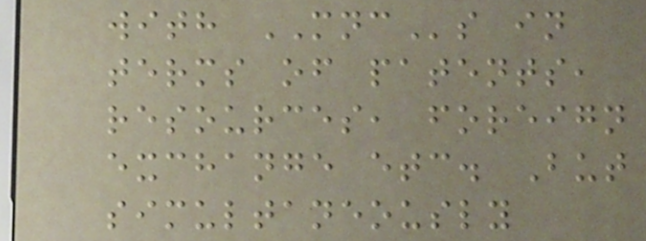with MNCs in
terms of patents,
resources, foreign
exchange etc. But
simultaneously
